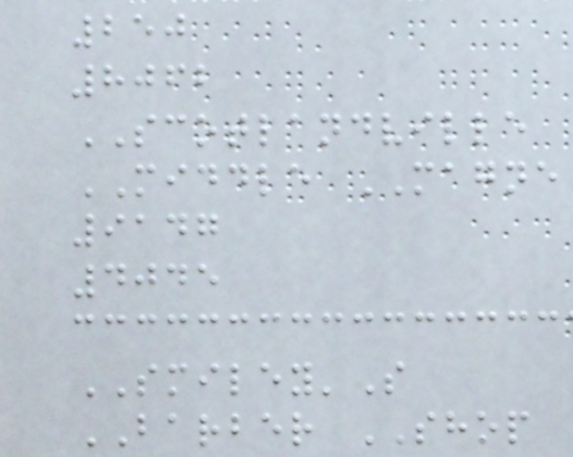250
8062
SCOTLANDVILLE
MIDDLE MAGNE
9147
4045
SMILEY'S
BARBER SHOP
